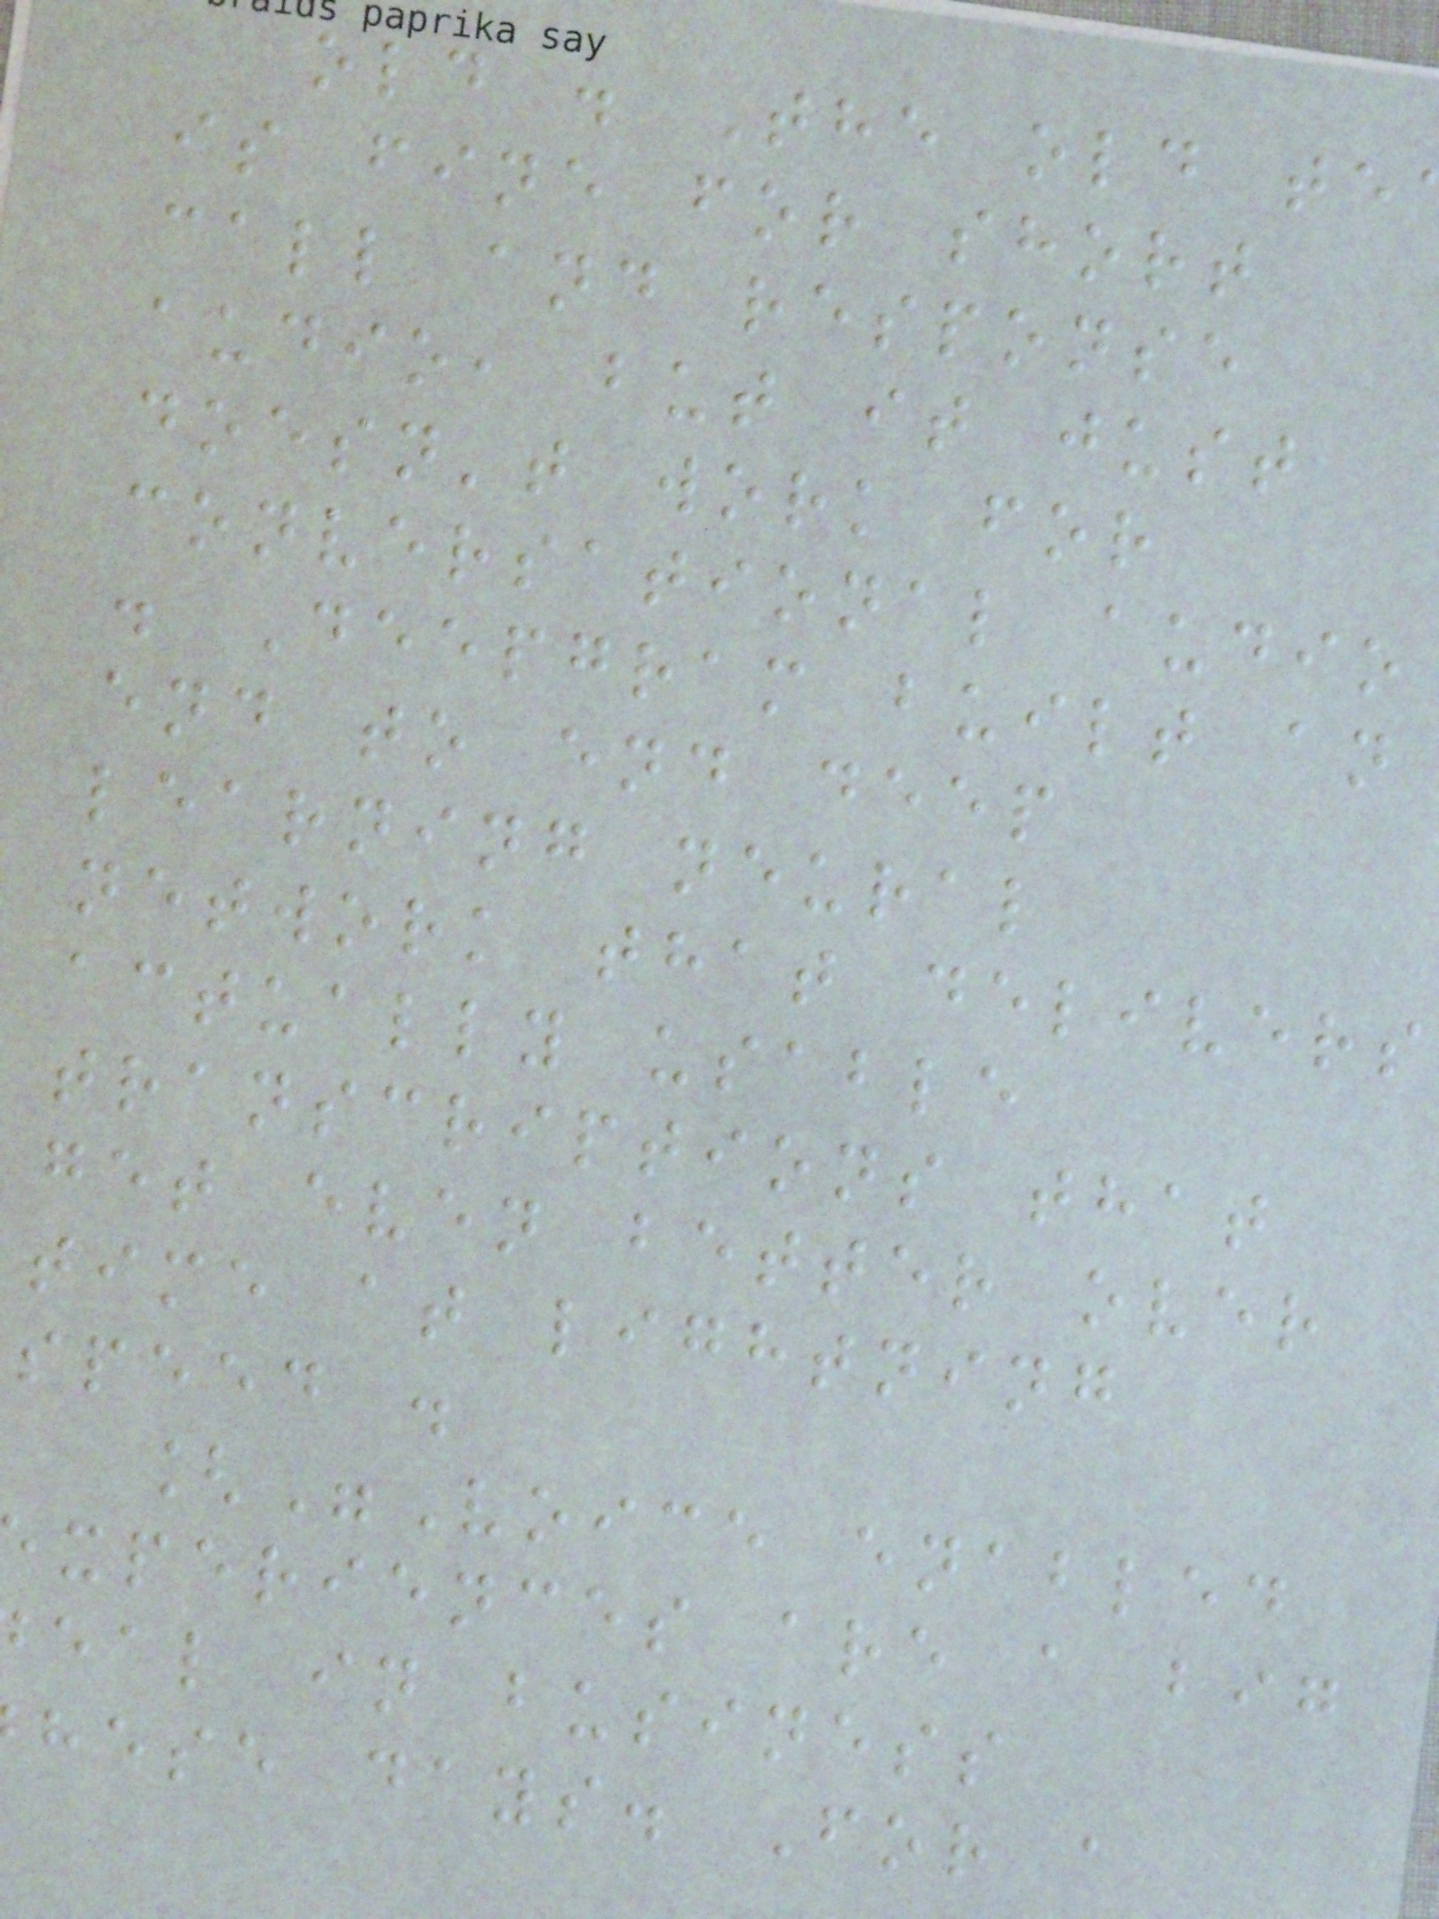old . The old te
is fine for short
call and response
audio, but it just
doesn't work for
conversational audio
. Deepgram built an
end to end deep
learning neural
network that delivers
actually usable
transcriptions that
get even better over
time at lightning
speed .
["Voice enabled
xperiences are a big
eal in business
hese days. For a
